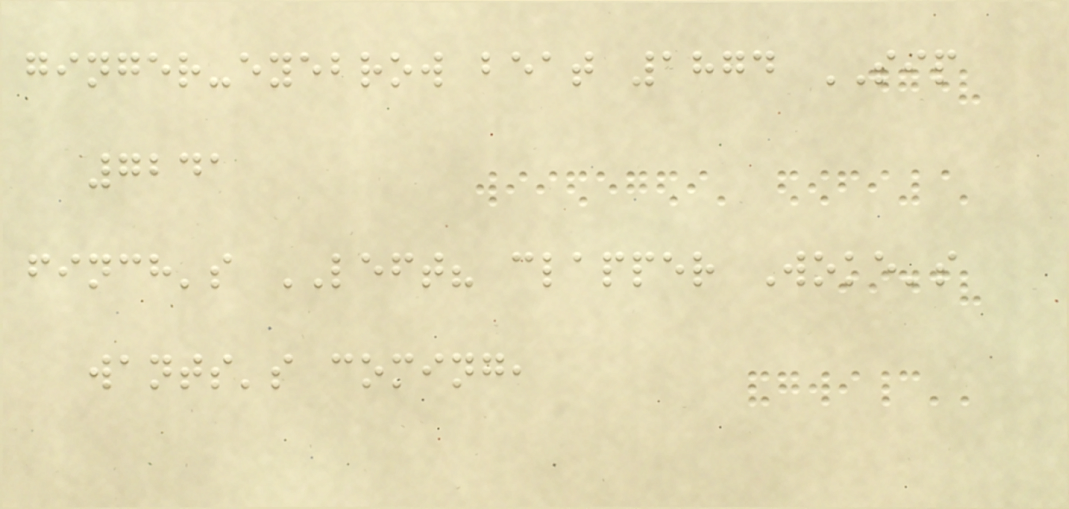ginger-eyebrow beat 1874 SIP
7241
finch's LEFT? clapper Woke's
wants's coming,
